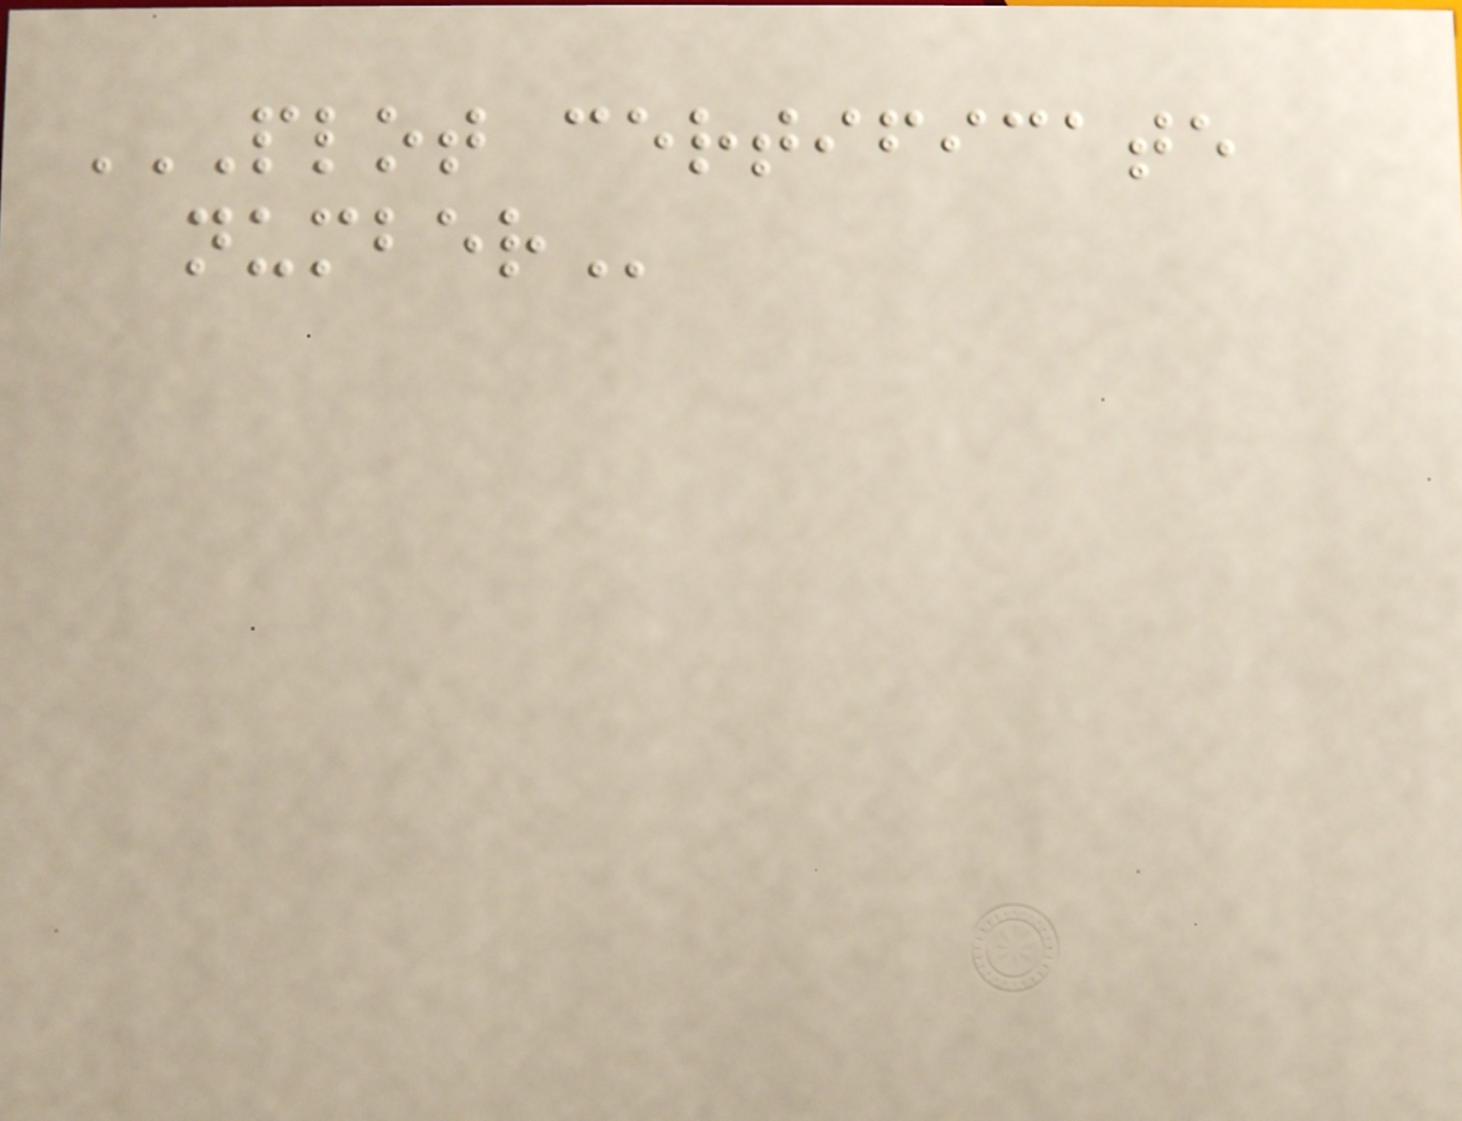PLOT CERTIFICATE
NUMBER
